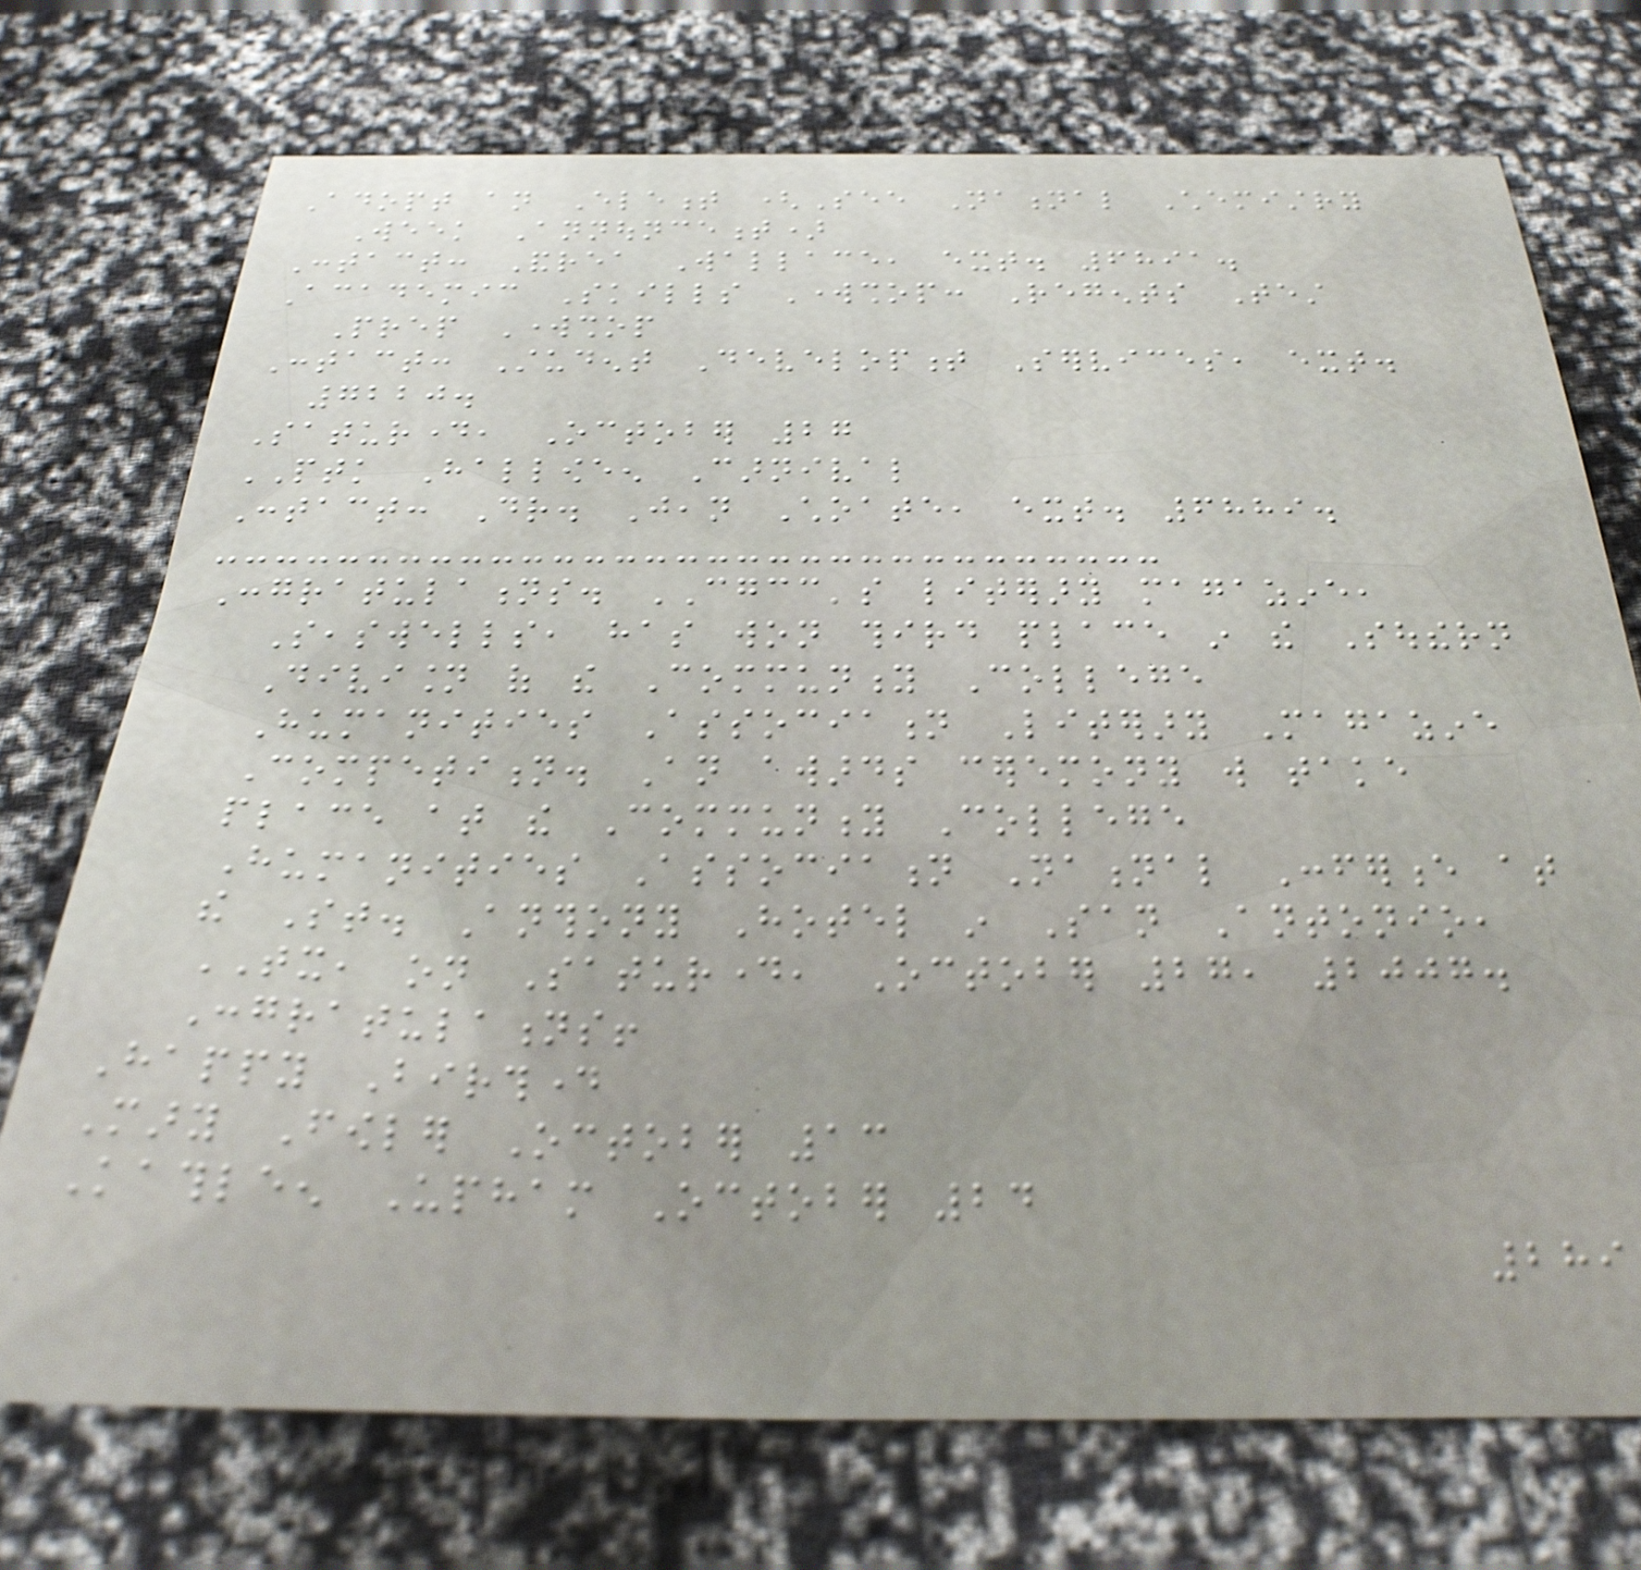Adopt an Element (See National Chemistry
Week Announcement)
Contact: Andrea Wallace, ext. 6891.
Academic Skills Workshop: Regents Test
Prep Workshop
Contact: Student Development Services, ext.
7220.
Saturday, October 27
PTK Halloween Carnival
Contact: Dr. Jean Choate, ext. 6889.
Congratulations. CGCC's literary magazine,
Seaswells, has won third place in the Southern
Division of the Community College
Humanities Association Literary Magazine
Competition. An awards ceremony will take
place at the Community College
Humanities Association National Conference at
the St. Anthony Hotel in San Antonio,
TX, on Saturday, October 27, 2007.
Congratulations!
Happy Birthday
Mary Fowler October 13
Kathleen Upham October 24
289
